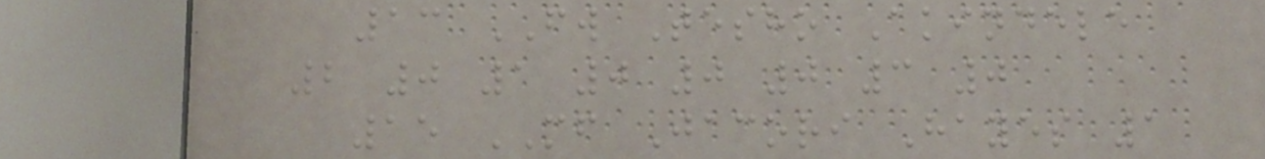13 FW Tesho Akindele
2 0 1 0 0 0 3 0
15 MF Jacori Hayes 1
